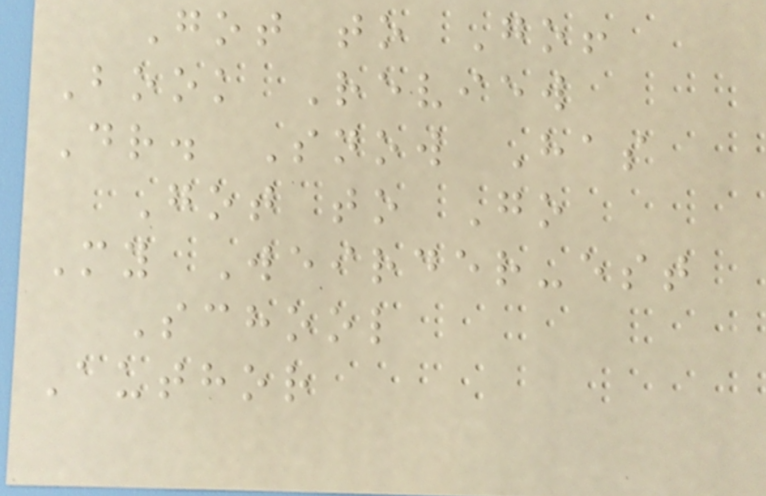Got to Go!
Book Review
Dr. Snow Has
Got to Go
My Weirder-est
School
Author
